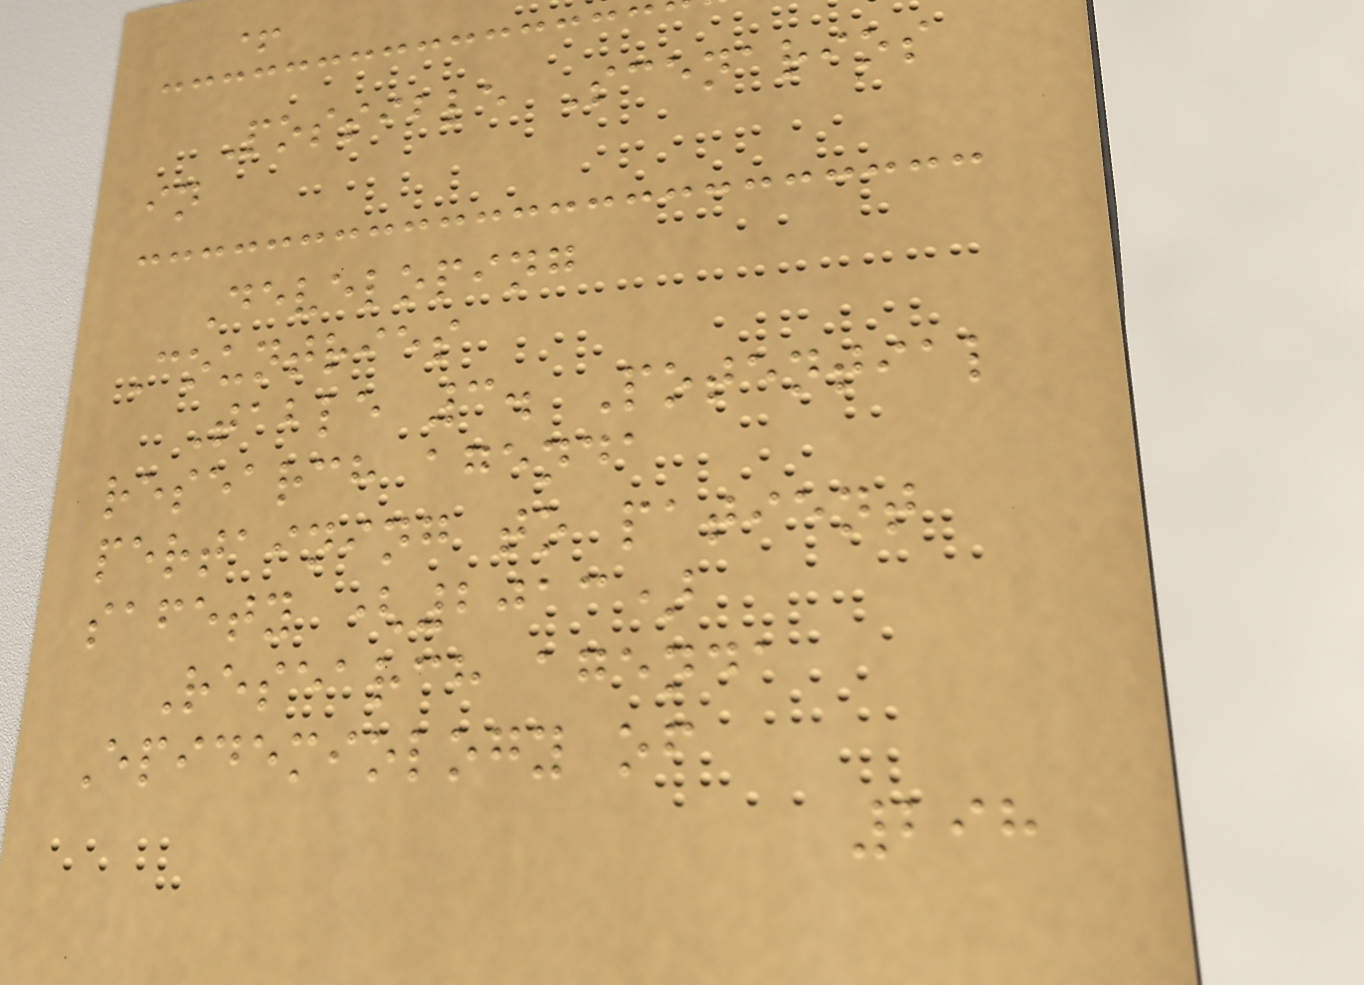+
Possible Scenarios
in
Developing
Countries
Table 3. Potential
research agenda
pertaining to patient
safety (2013)
Research agenda
Epidemiology of
298
